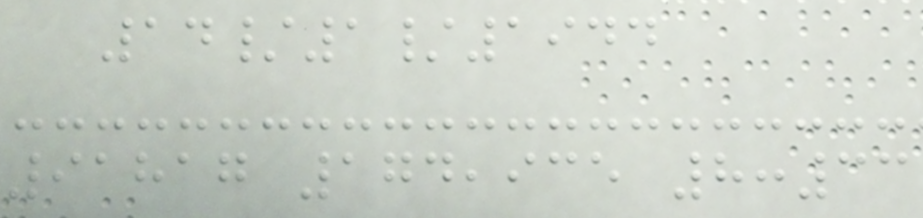14/1/1944
91817 174,935 8:33
